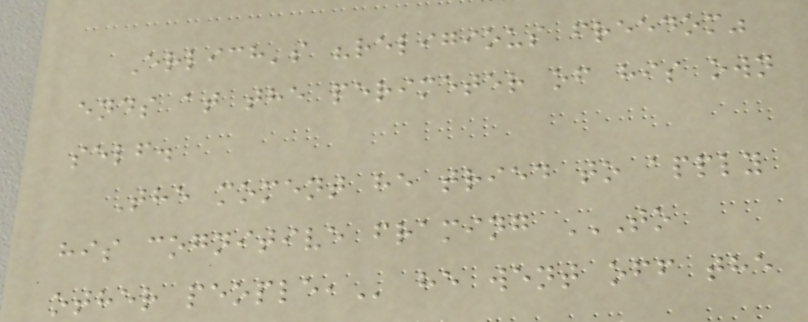Erlich's "religious freedom"
ends at the perimeter of his own
self.
The moment he tried to apply
his cognitive framing TO
OTHER PEOPLE, he went off the
